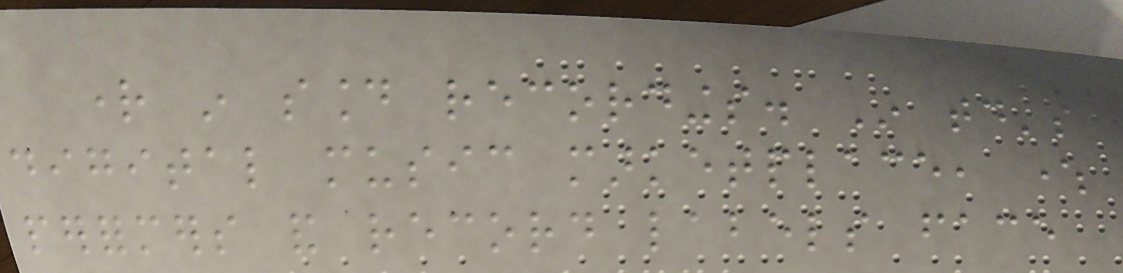right in sound recordings. In today's
digital music marketplace, where
performers and record labels face
